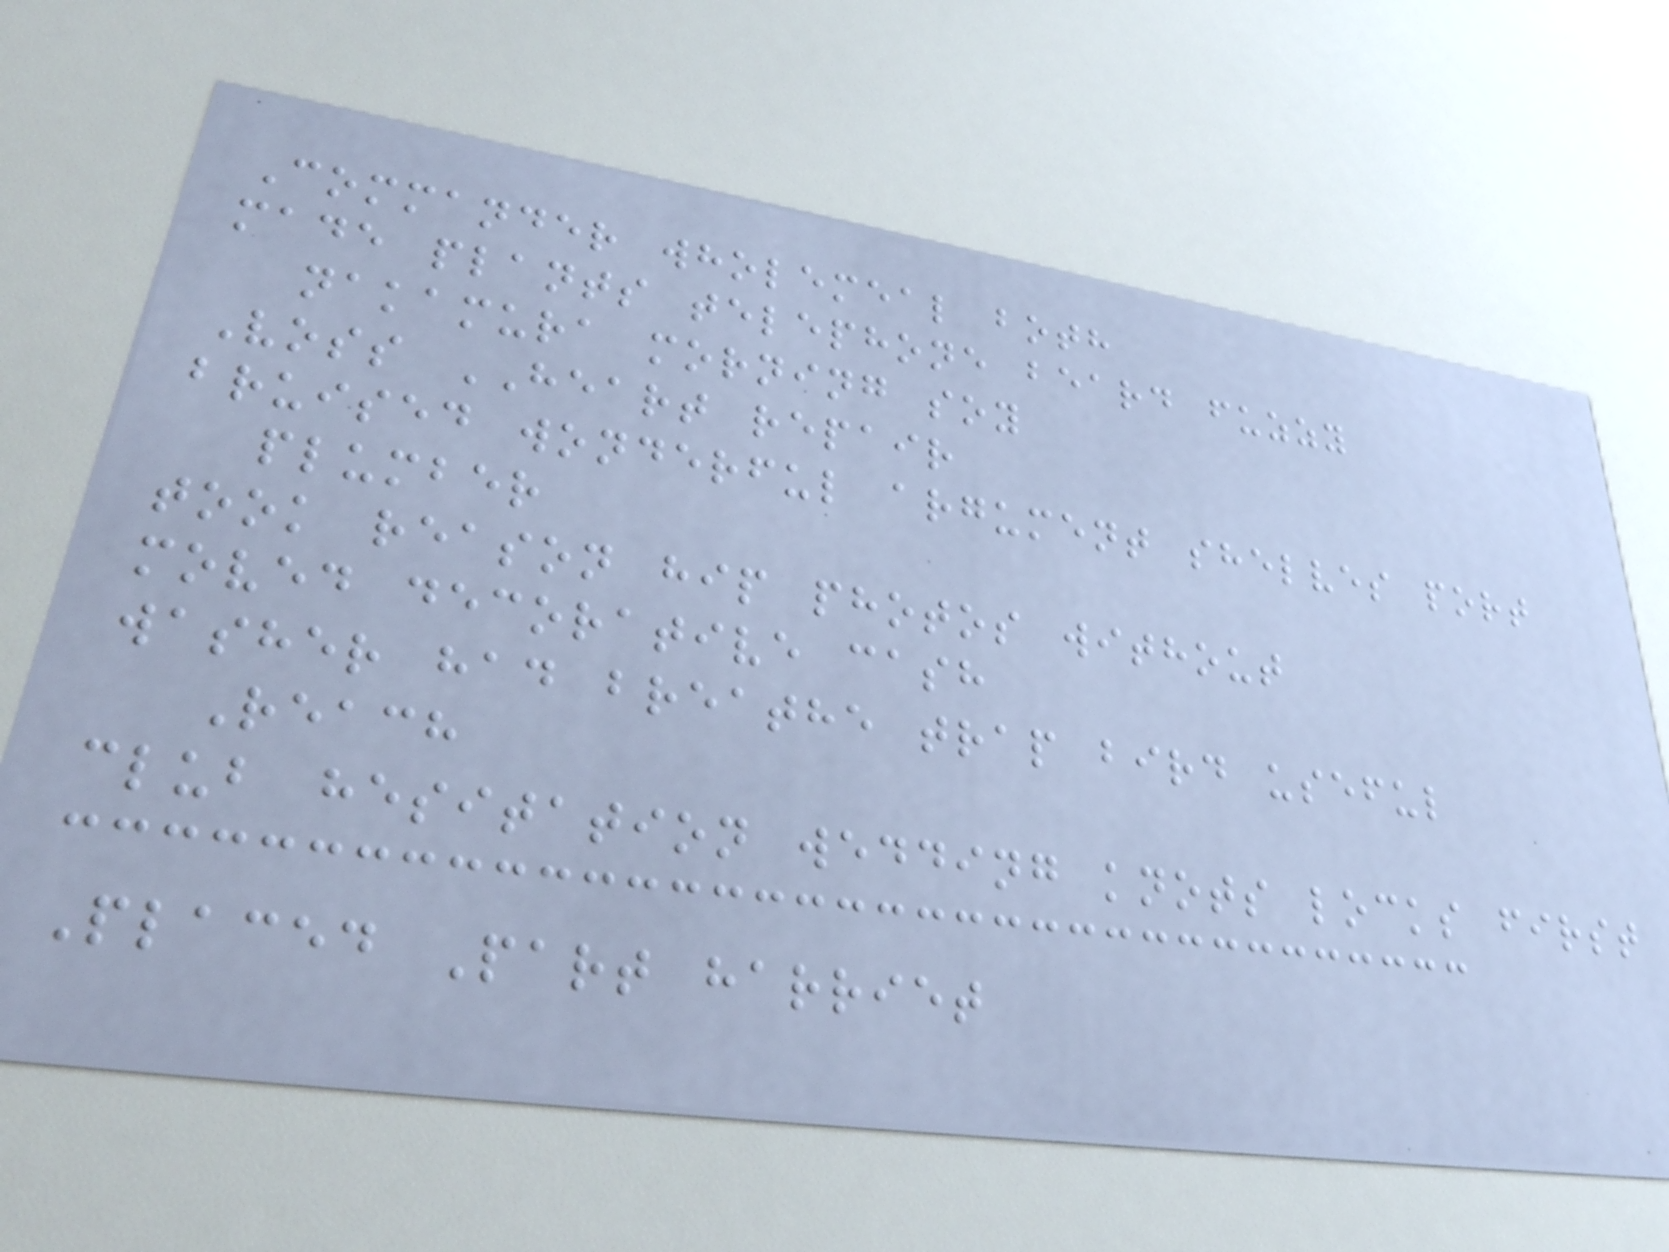Commander wholemeal both
made plants telephone beard fuzzy
nakamura morning soy
Voss HEART repair
bruised wonderful argument shelves port
plumber
took reason hip photos without
moved decorative cash
washer had breathe trap bird useful
Reach
club hesitation wedding knots locks first
Placed Part harriet
